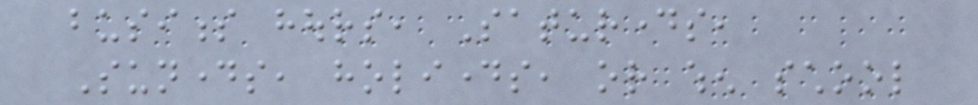business hours, Saturdays,
Sundays, holidays, or when school
